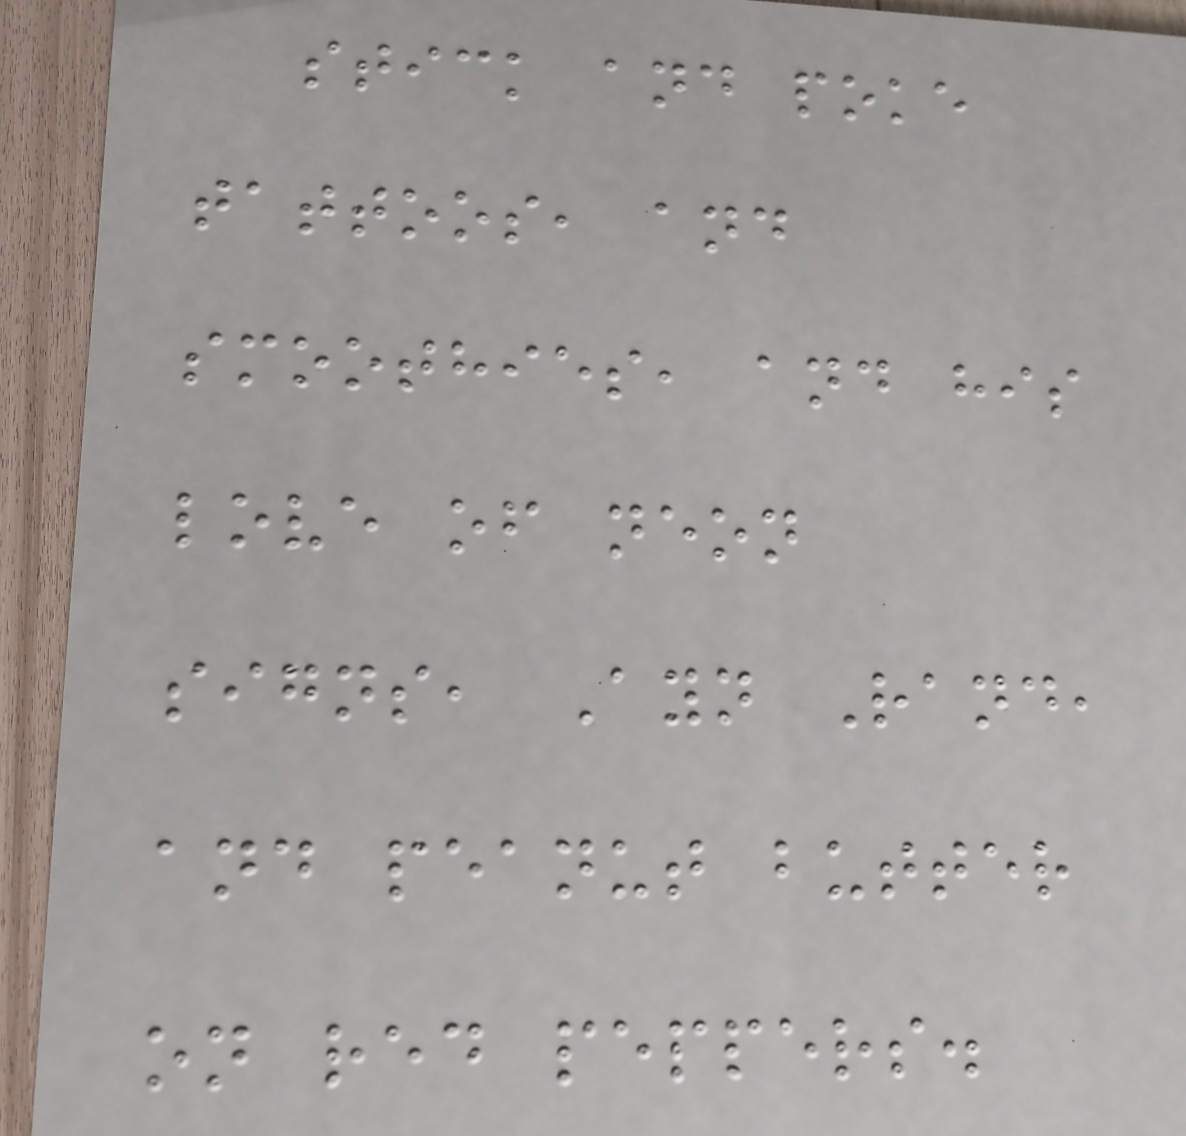stick and poke
tattoos, and
smoothies, and his
love of neon
signs, Ayn Rand,
and peanut butter
on red peppers.
